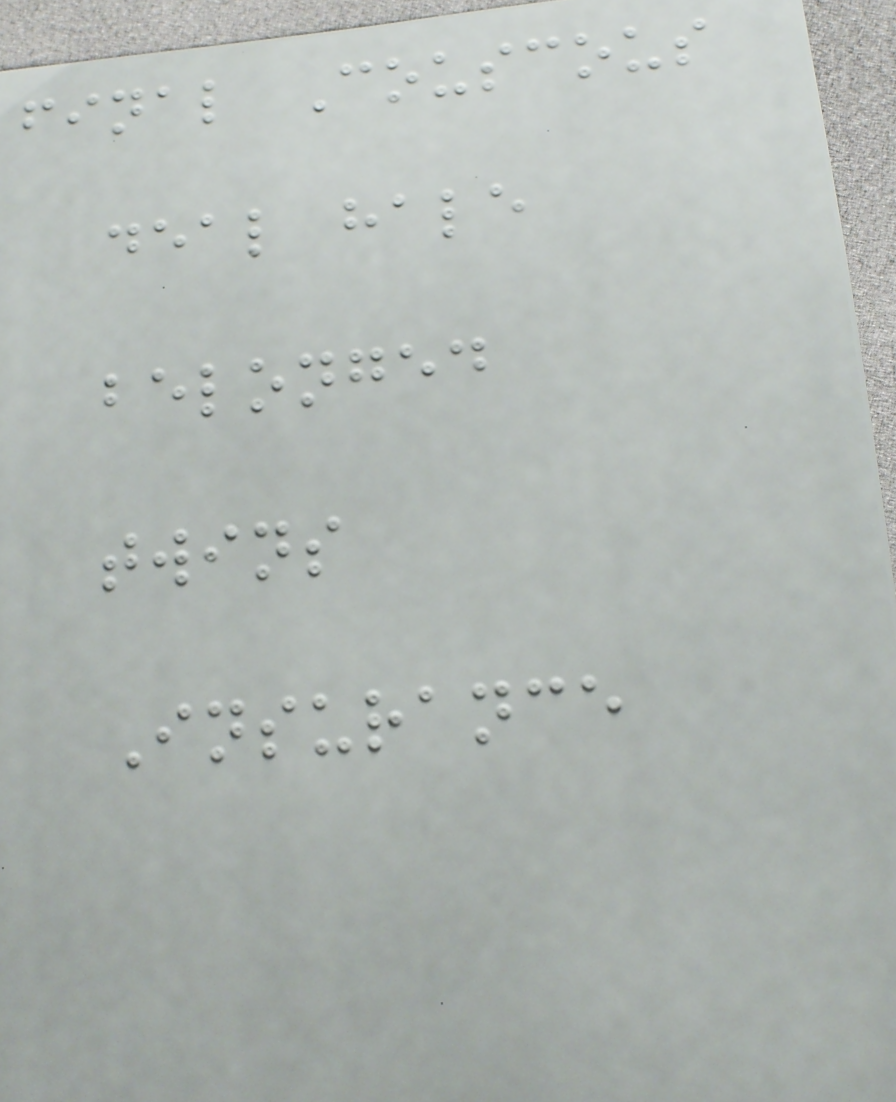final Couscous
deal hale
belonged
twins
Insurance
